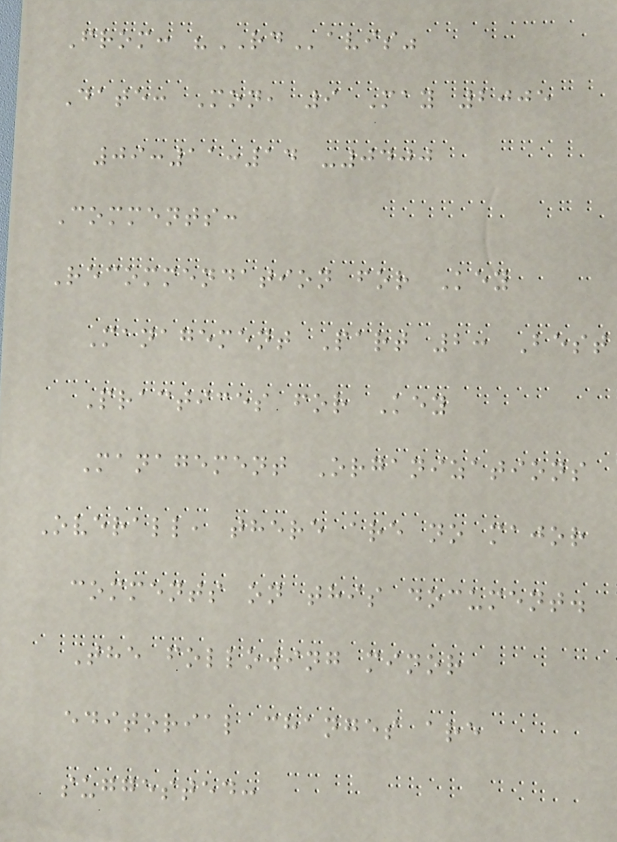From: "RDavis"
Date: Mon, 9 May 2005
09:11:14 -0400
Comments:
Recommendation for Key
Management Part 2: Best
Practices for Key
Management Organizations
Overall, there are no major
comments on this document.
The following minor
editorial changes are
suggested:
